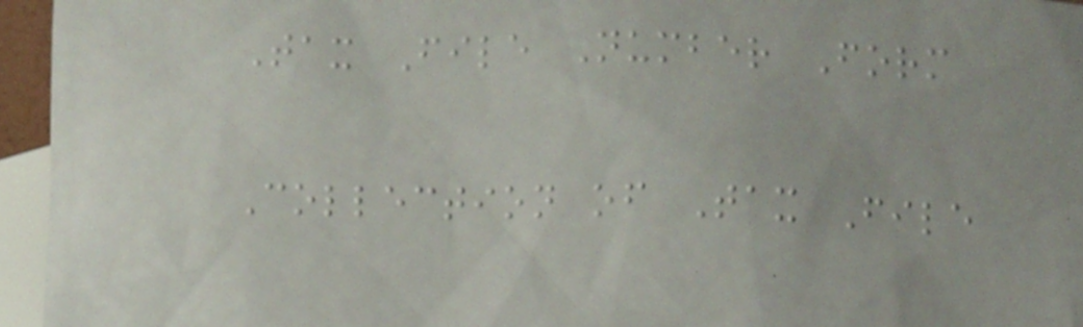Tax File Number Form
Collection of Tax File
